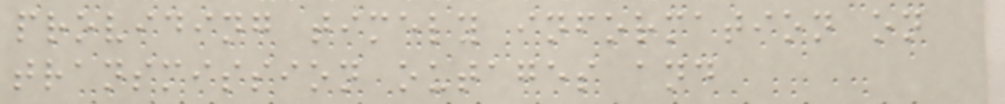providing timely information on
transmission outages and
